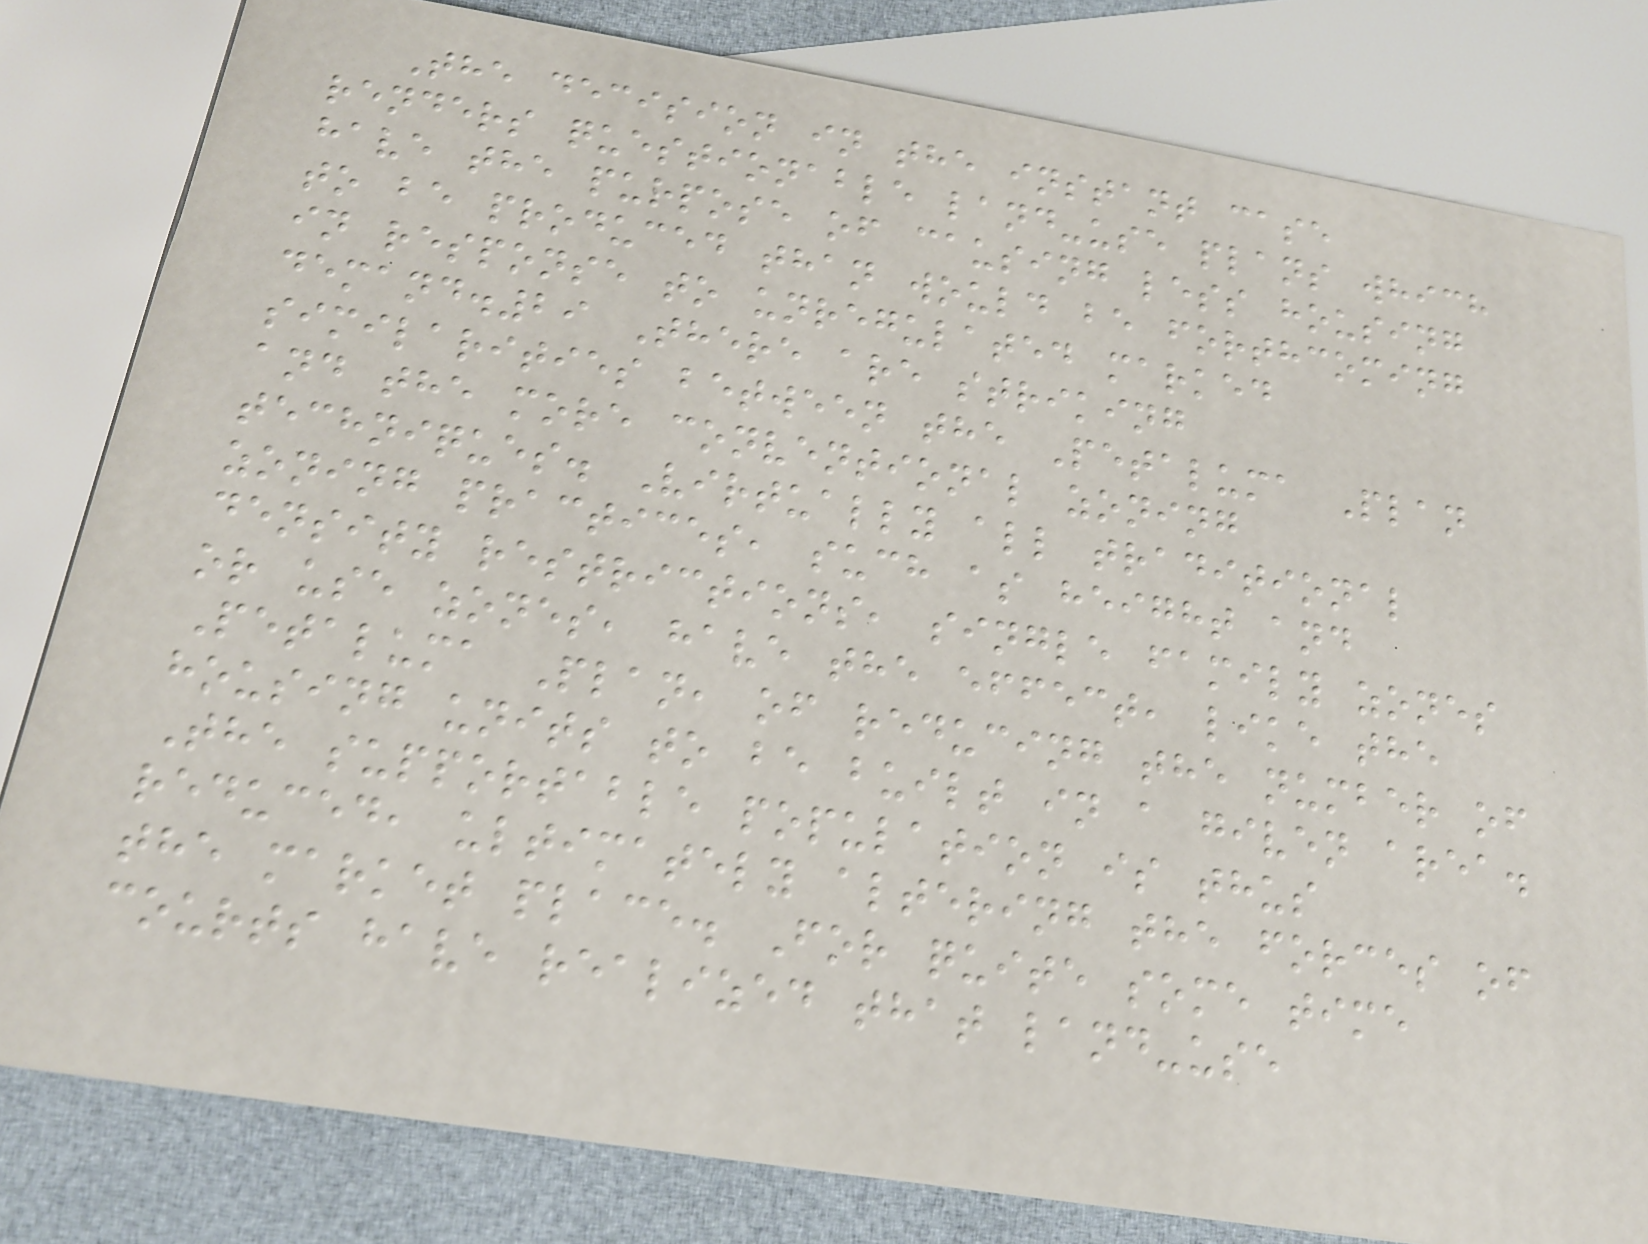The decision in the instant case
renders questionable land-use plans which
have the purpose of causing less housing
to be produced than would be forthcoming
in response to unregulated marked
demand.29 There are striking
similarities between the Petaluma Plan
and the more conventional zoning
techniques. Virtually all traditional
zoning practices, such as height and
density restrictions, single family zones
or use zones, have the effect, like the
Petaluma Plan, of reducing the number of
housing units to be built in a given area.
The supportable population is thus
reduced, ultimately altering the forces of
the market place. For quite some time
courts have realized that land-use
